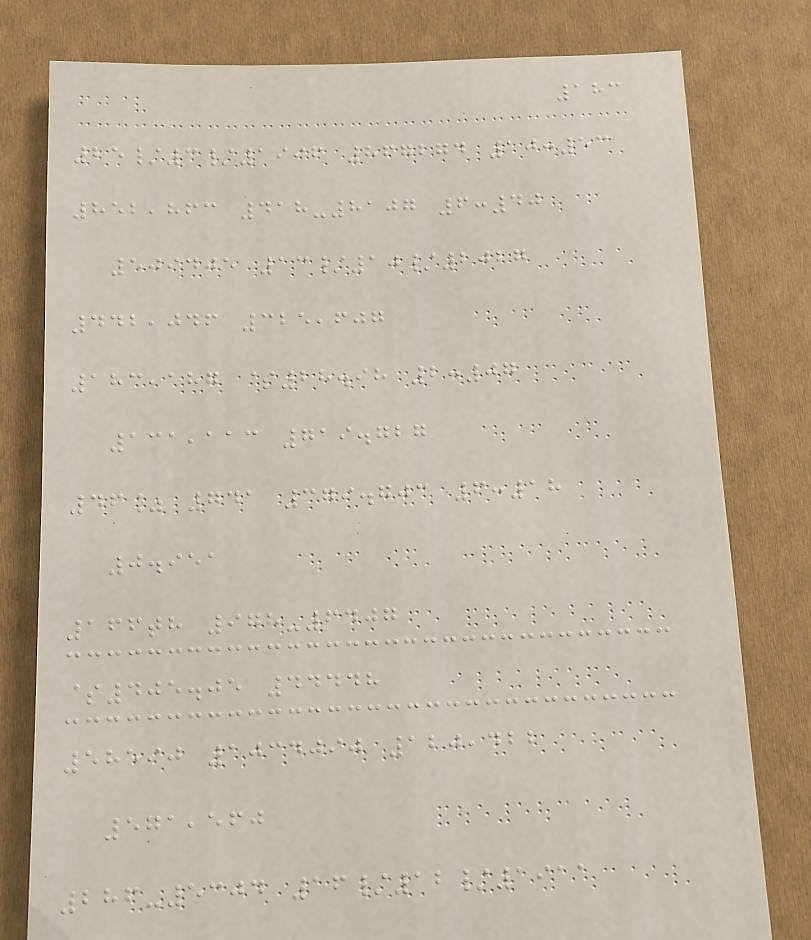183
25/3/1996 867274 10:53
852,863 418-8107 6:40
509405 13/10/2027
442,046 325,607
183,187 $28.98 2:07
131,113 719.727
46% 741 379.703 6:18
0.951
166th 978-6407
$405.05 44448
58590 1034090 120,422
571,560
286-5304 16/12/1911
